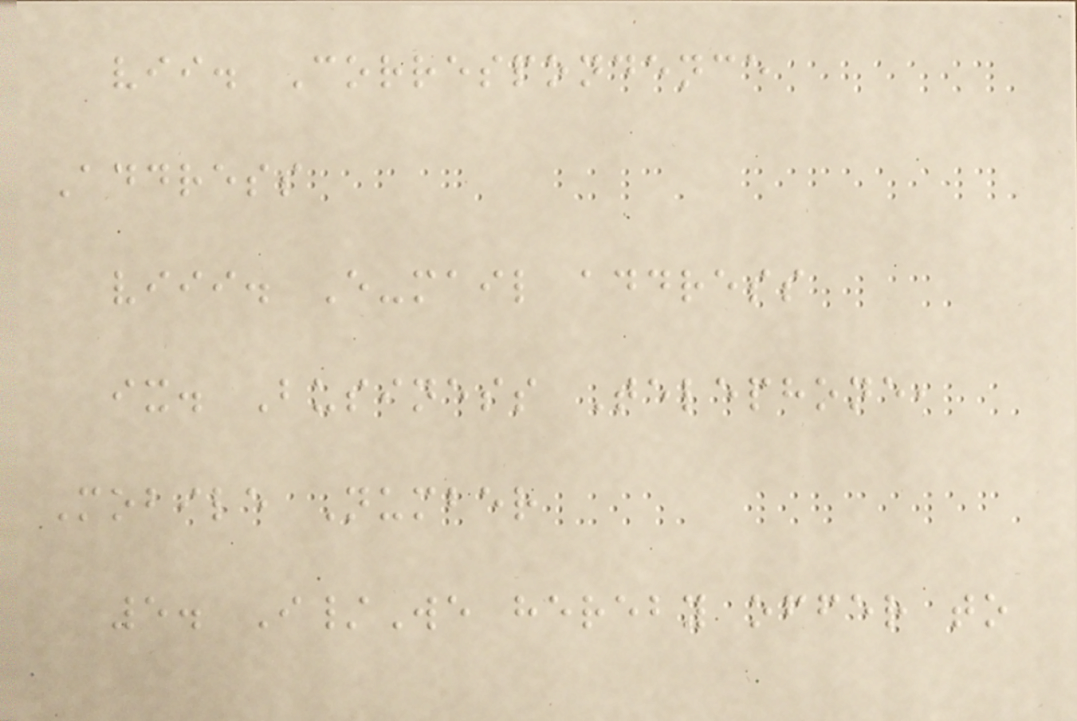vii. Correspondence
Address
viii. E-mail address
ix. Business Telephone,
Mobile Number
5. I/We hereby offer to
